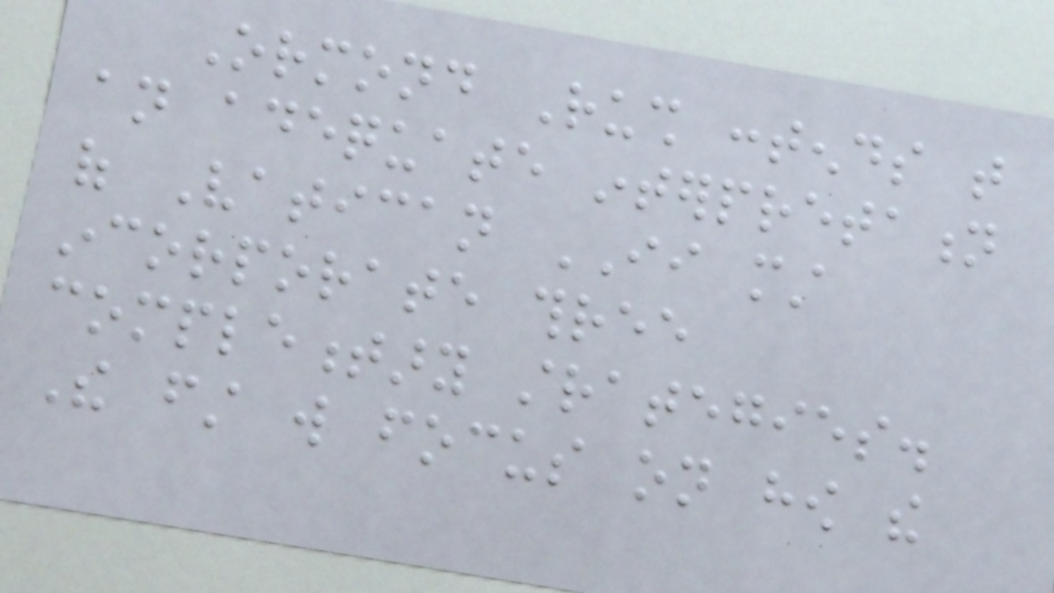Ormond Rush contends that
an adequate interpretation
of Vatican II must
incorporate three
complementary strategies.
The first will focus on how the
